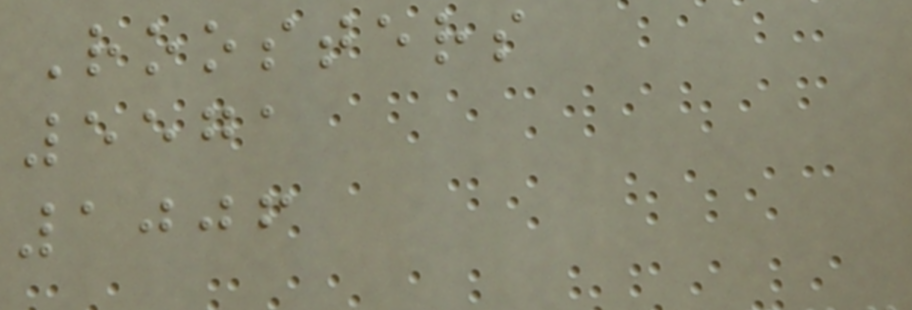Roosters
5571
1006
